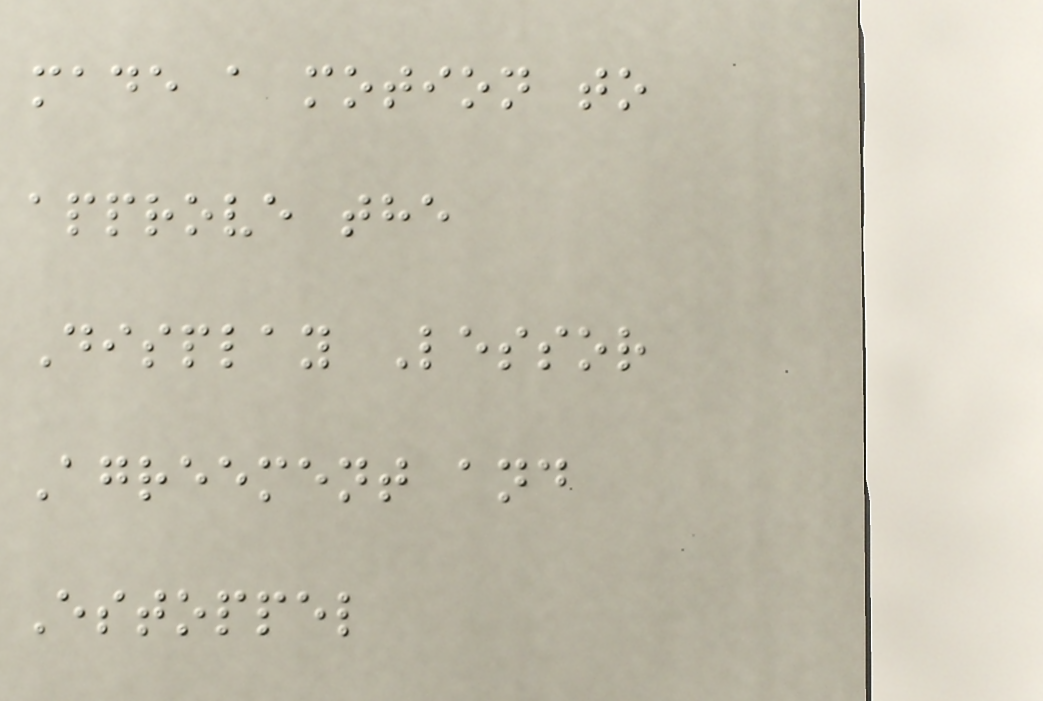made a motion to
approve the
Display Lessor
Agreement and
Estoppel
